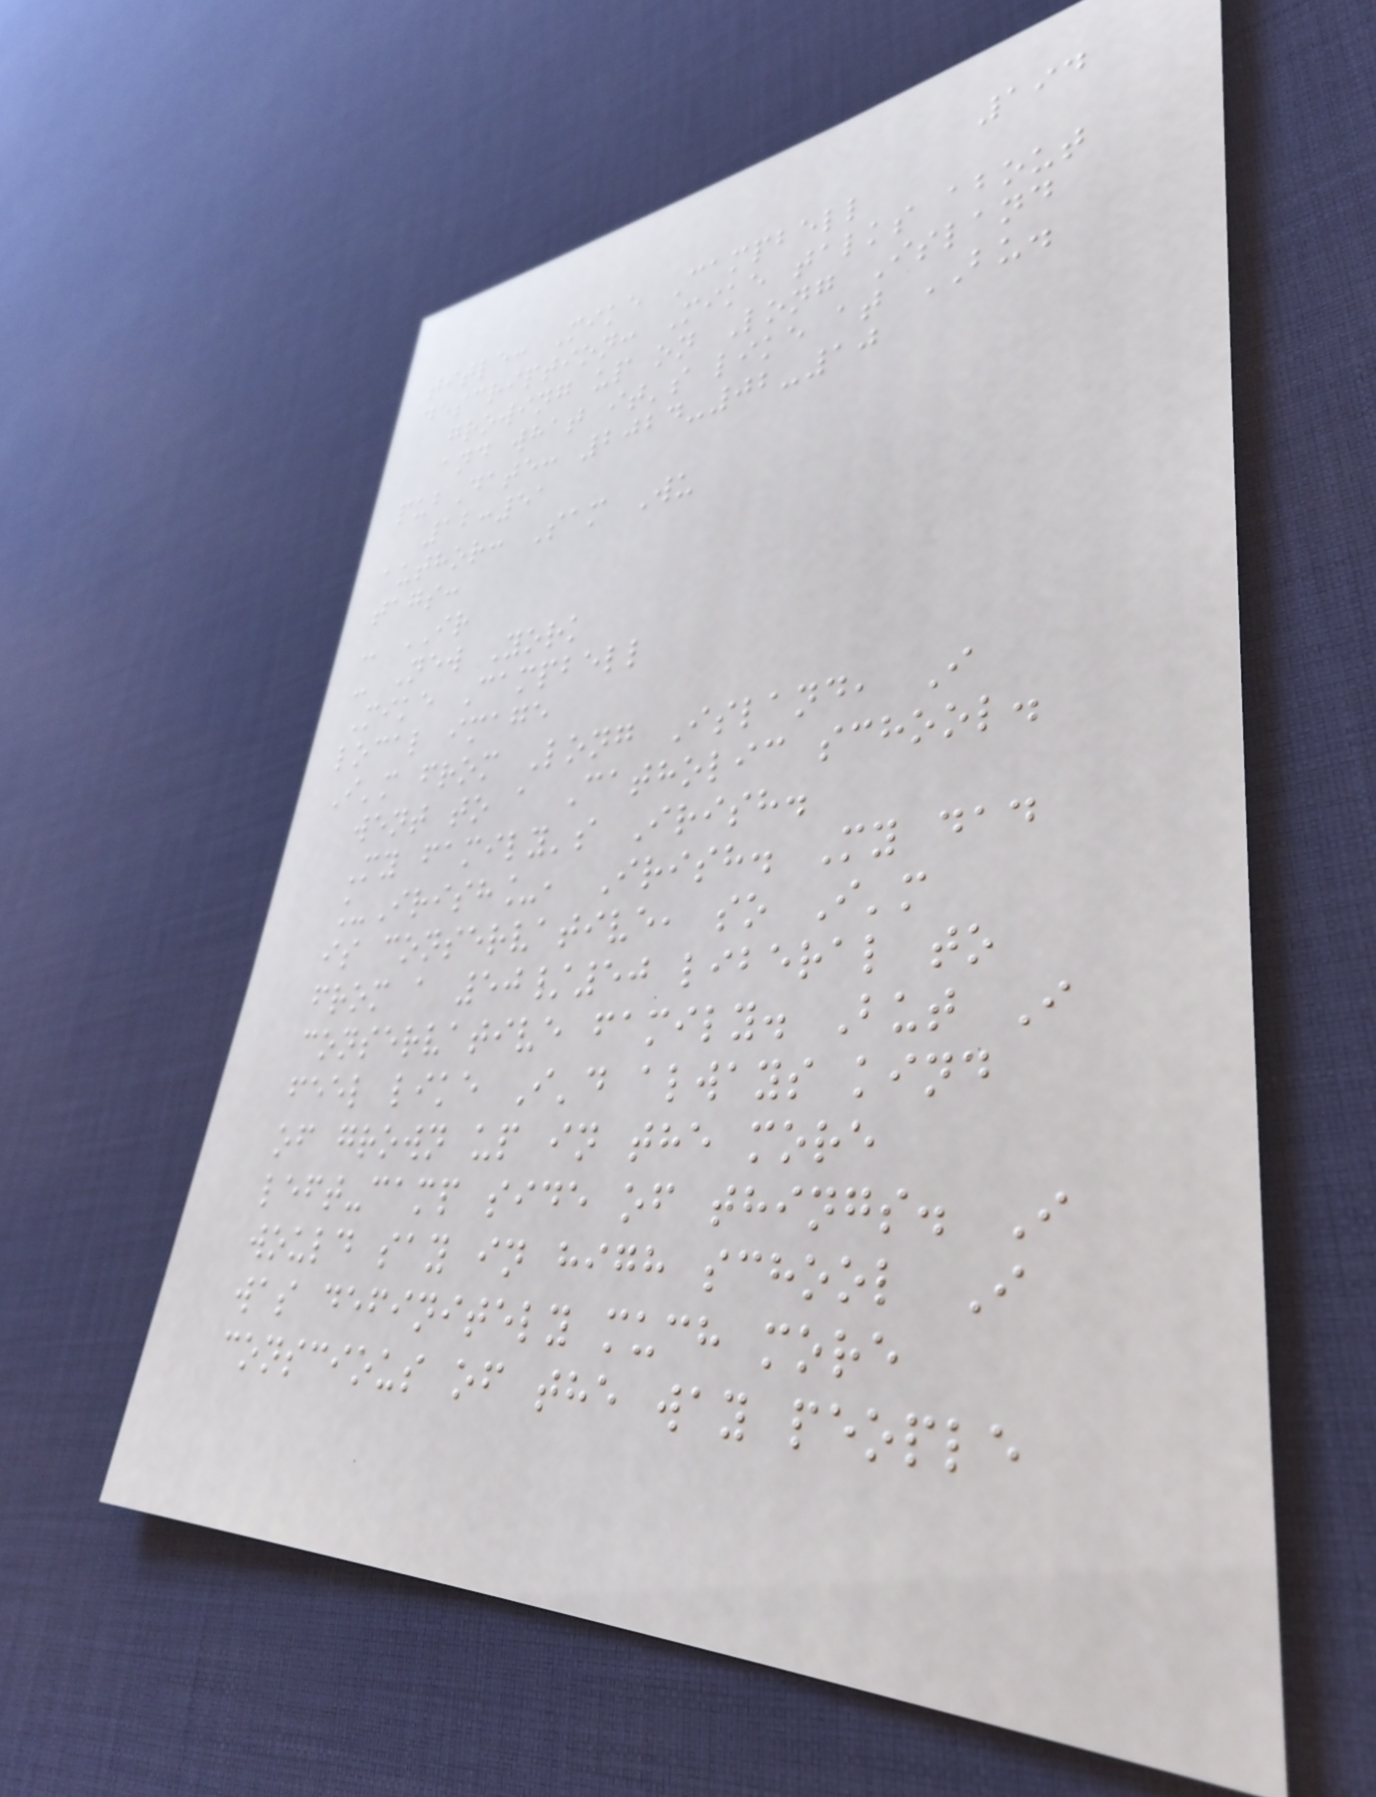194
title: Mike Campbell
description: Mike talks about
growing up on Long Island
and what it's like at BU.
pubDate: 2024-02-10
12:51
author: Sam Wu
tags:
- IR
- New York
Mike Campbell
local image
I'm from Long Island, I
went to a Catholic school.
My family's Irish.
_Irish_, Irish. My dad
is conservative, so I'm
from a 50/50 liberal to
conservative family. But I
feel like I'd always kind
of grown up in the more
left-camp side of things. I
would say in high school I
was definitely much more
conscious of the way people
